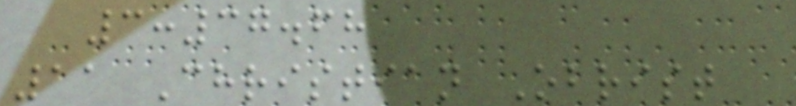3:37.68
11 Christian Obrist
